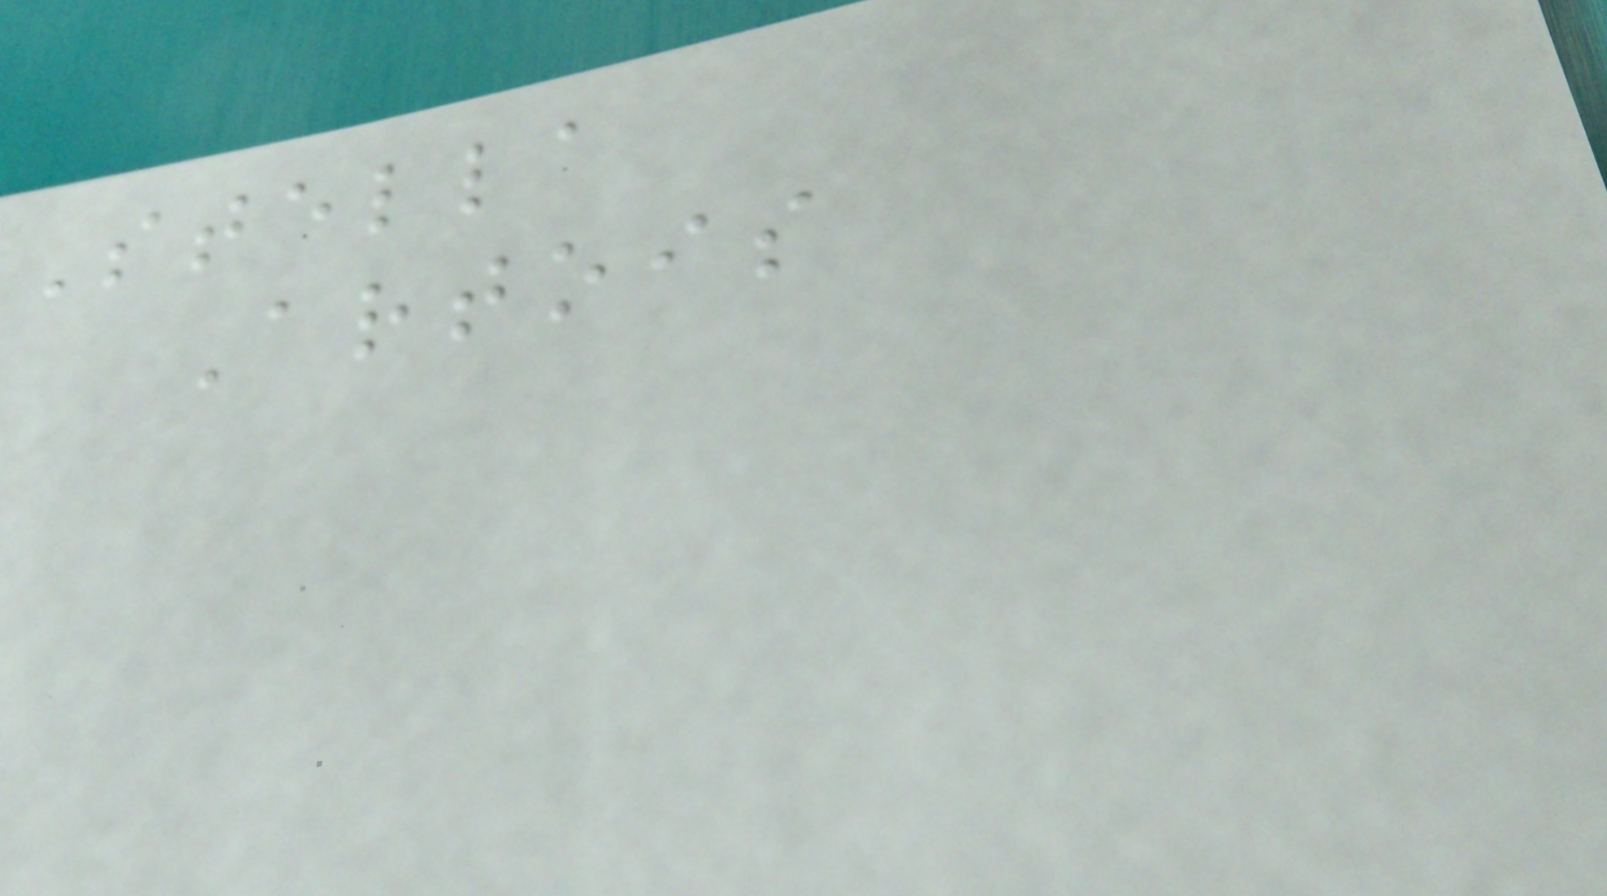Stella
Artois
